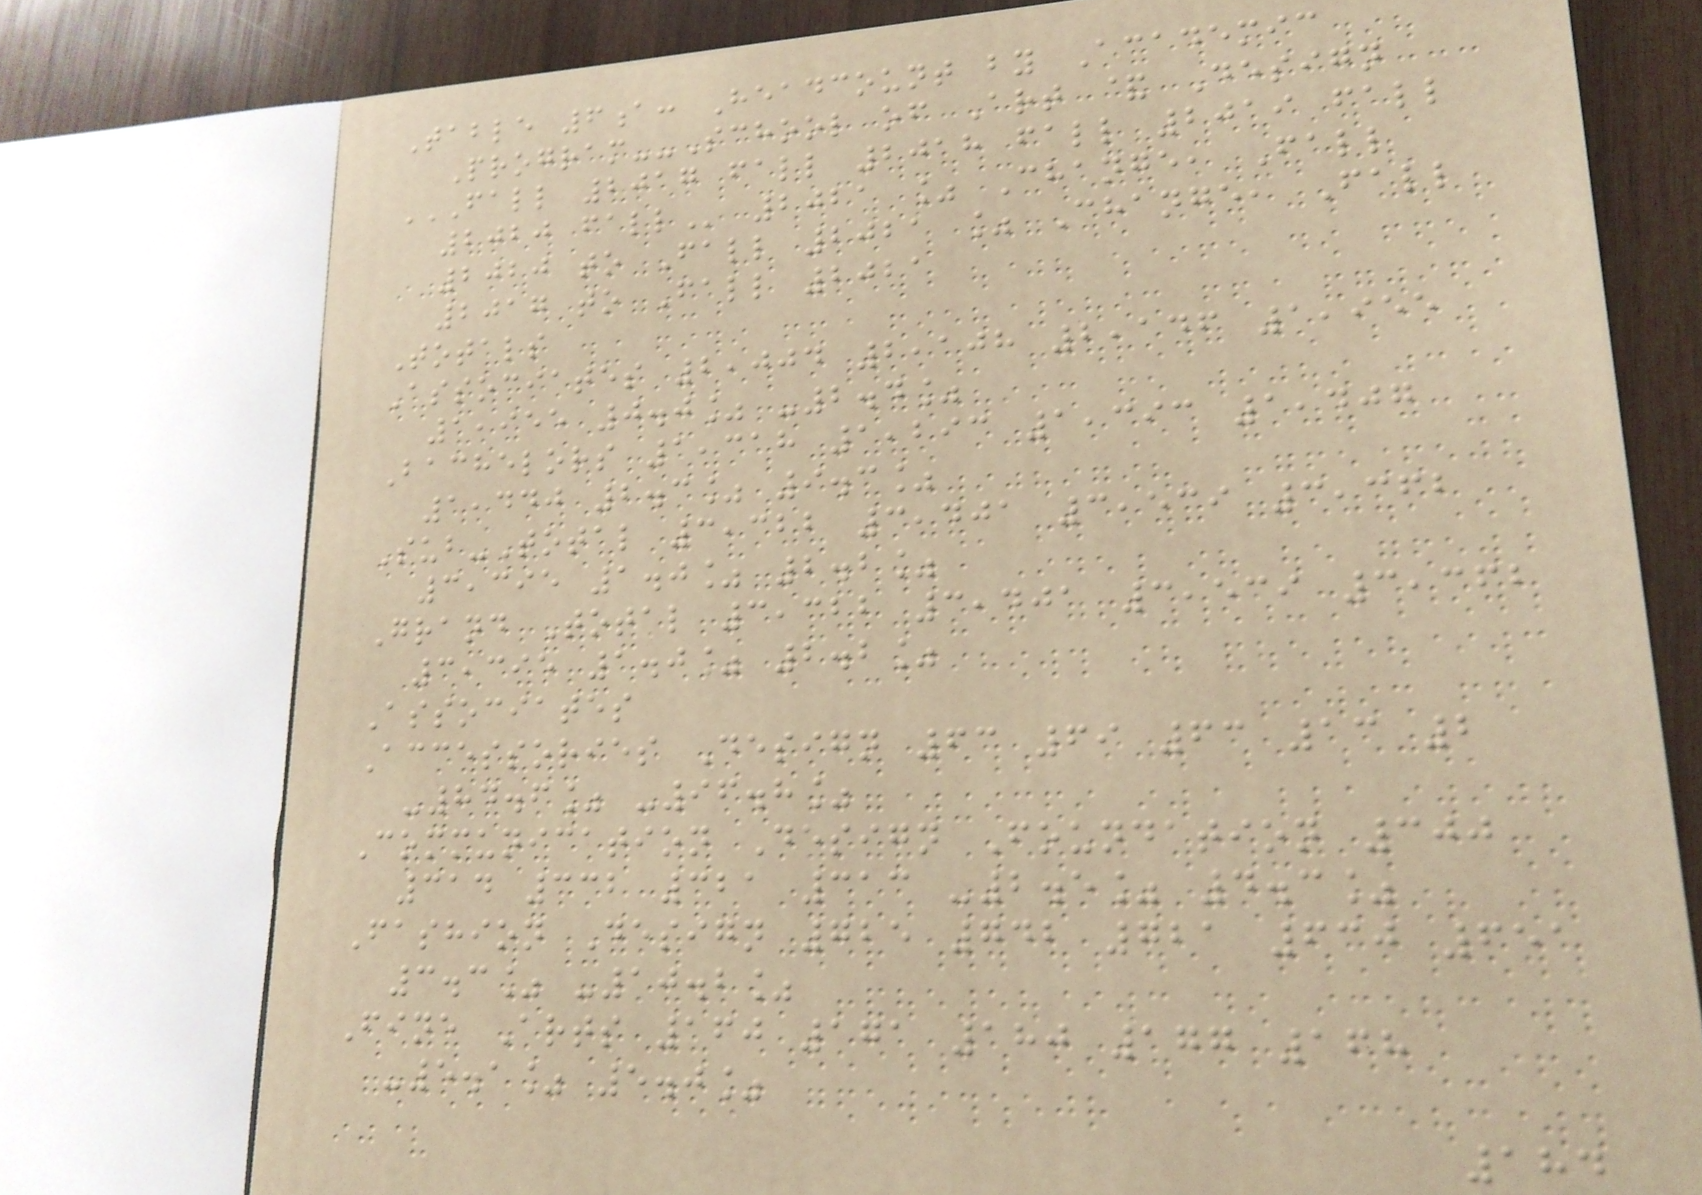Table 6a: Headcount by Academic
Program--School of Art & Design
FALL 2017 FALL 2018 FALL 2019 FALL
2020 FALL 2021 % Change, Fall
2020 to Fall 2021 % Change, Fall
2017 to Fall 2021
Totals
Associates 2,004 2,108 2,146 1,955
1,955 0.0% -2.4%
Bachelors 1,318 1,293 1,393 1,407
1,440 2.3% 9.3%
Sub-Total 3,322 3,401 3,539 3,362
3,395 1.0% 2.2%
Grand Total 3,322 3,401 3,539 3,362
3,395 1.0% 2.2%
Associates
Accessories Design 63 69 63 13 2
-84.6% -96.8%
Communication Design Foundation 300
314 332 321 313 -2.5% 4.3%
Fashion Design 725 742 721 630 651
3.3% -10.2%
Fine Arts 160 171 180 177 168
-5.1% 5.0%
184
